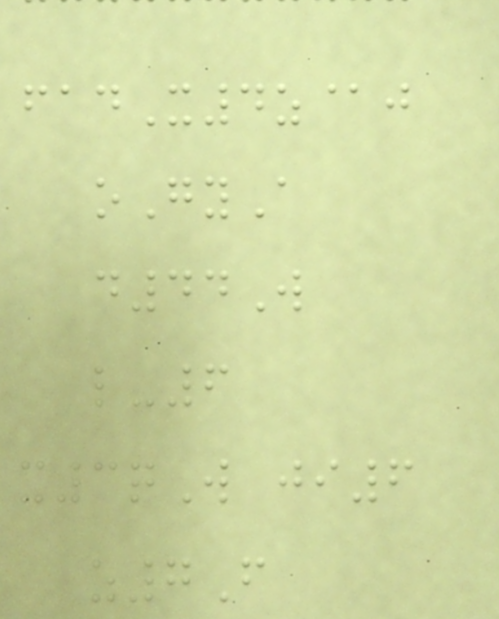fadX4z@j
oGyA
d44W
l-6
x3qW ji6
z7F
